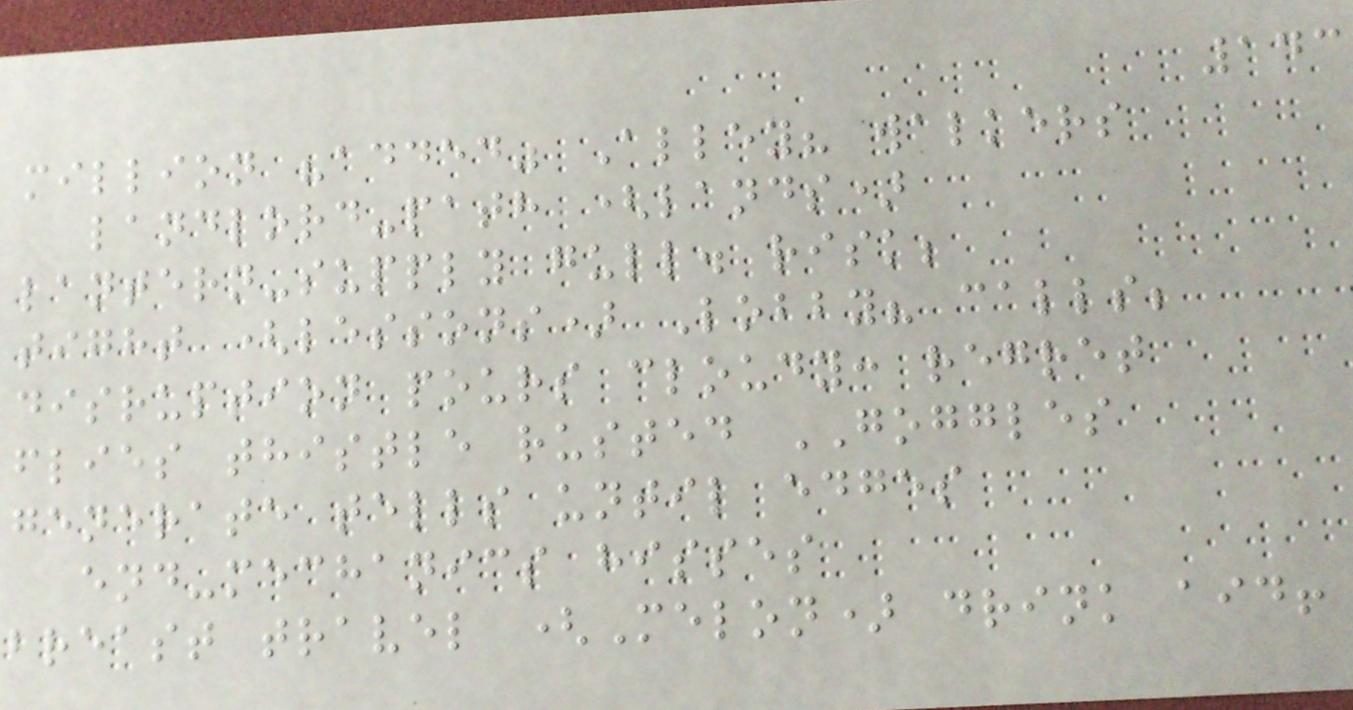143
million "added" Alley? walkers
landlord-path (lands)
lantern-supply gull. risk;
tight (lessons) Lobby? calls;
disruption pours cloudy: regret
flies thistle rusted GOGGLES
generate tells until edges
end-mechanics hisses
breast travel (Melon) drink aid!
